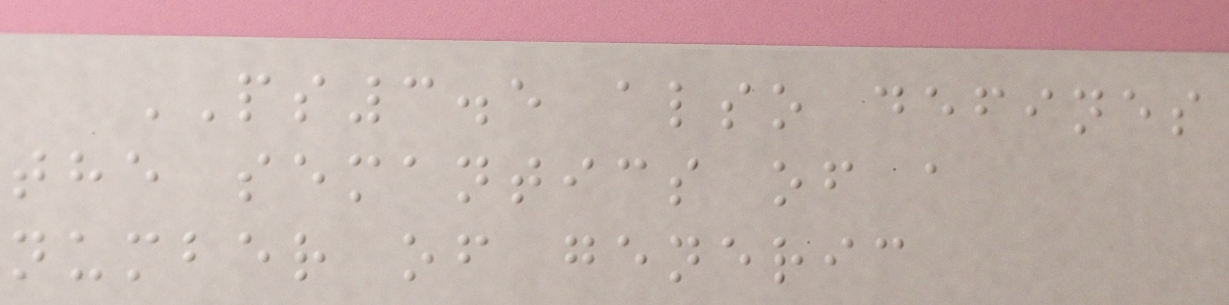PS3.5 also defines
the semantics of a
number of generic
